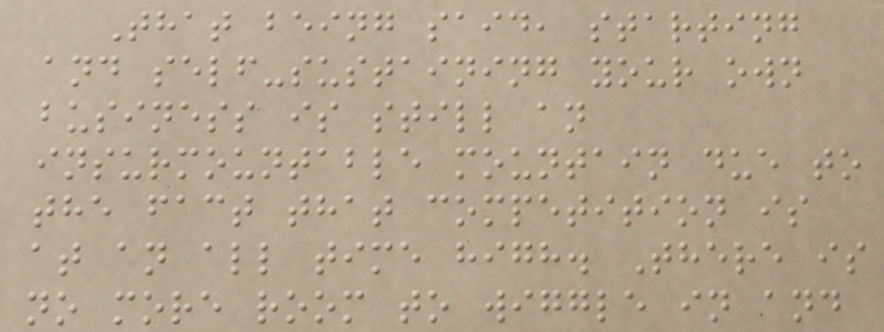That being said, starting
and self-sustaining your own
business is still an
insurmountable mountain due to
the fact that competition is
at an all time high. There is
no more room to wiggle in and
